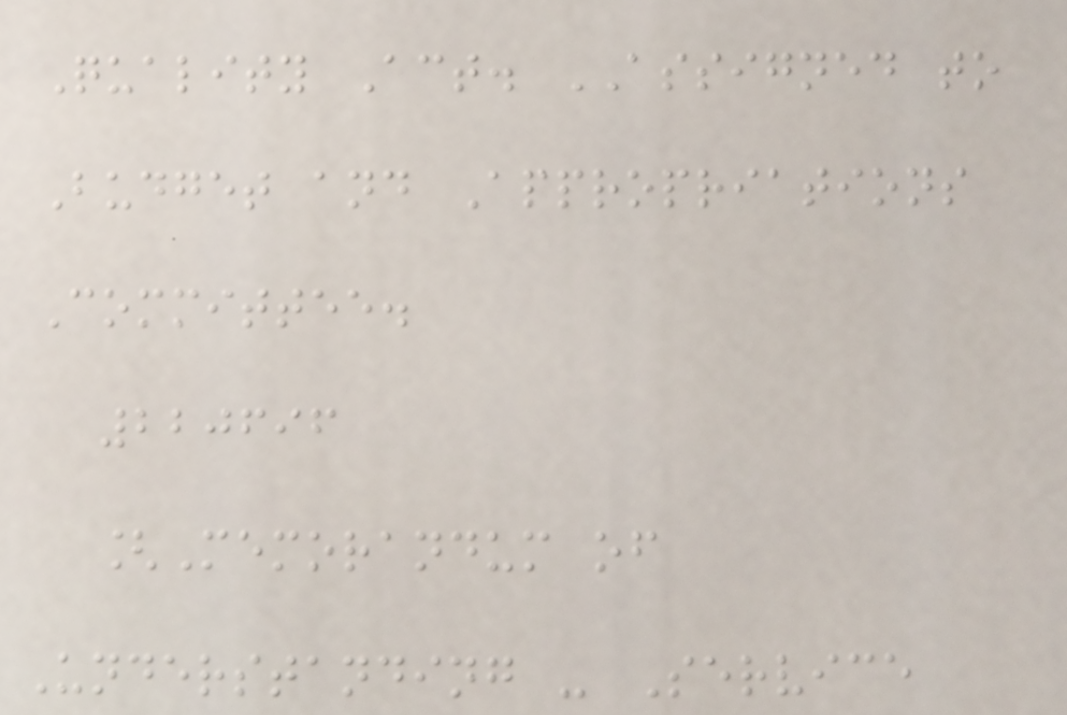Quality Act. ASSIGNED to
Budget and Appropriations
Committee.
220696
[Memorandum of
Understanding - Service
